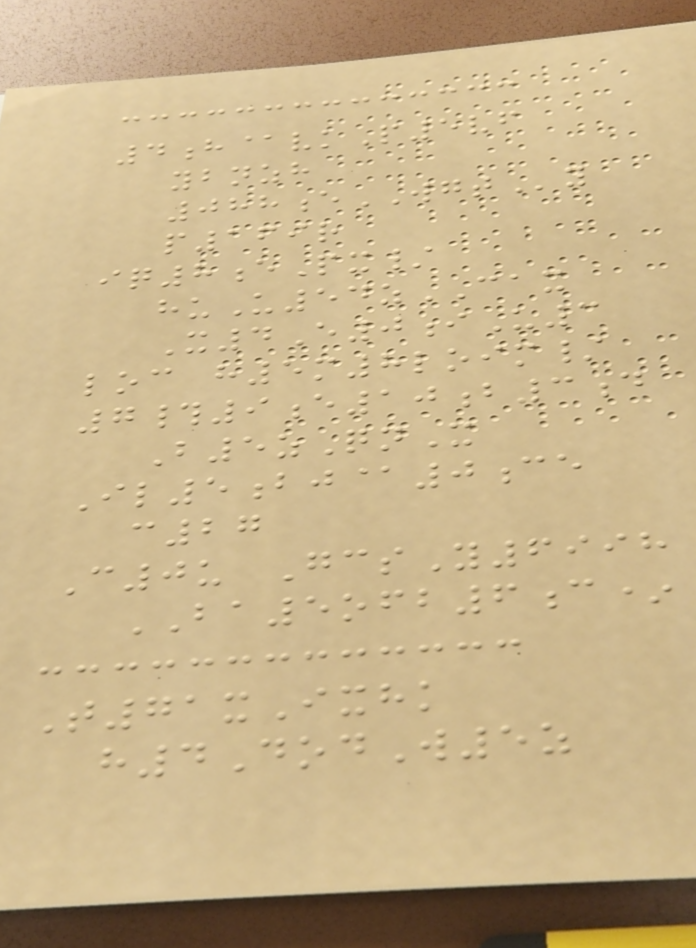4h@vkP5vf
ybnzh
088eWGTy
p169r
iq8ePx/
huU54zCAX
X4E0iU3
loc h5m8loim/
7#9e10b3d
B5zQnX
Il5bj@0ce
c27
C0u GcsY6998
BA5ofb6c*
T71xIxhk
h4DodW5z
